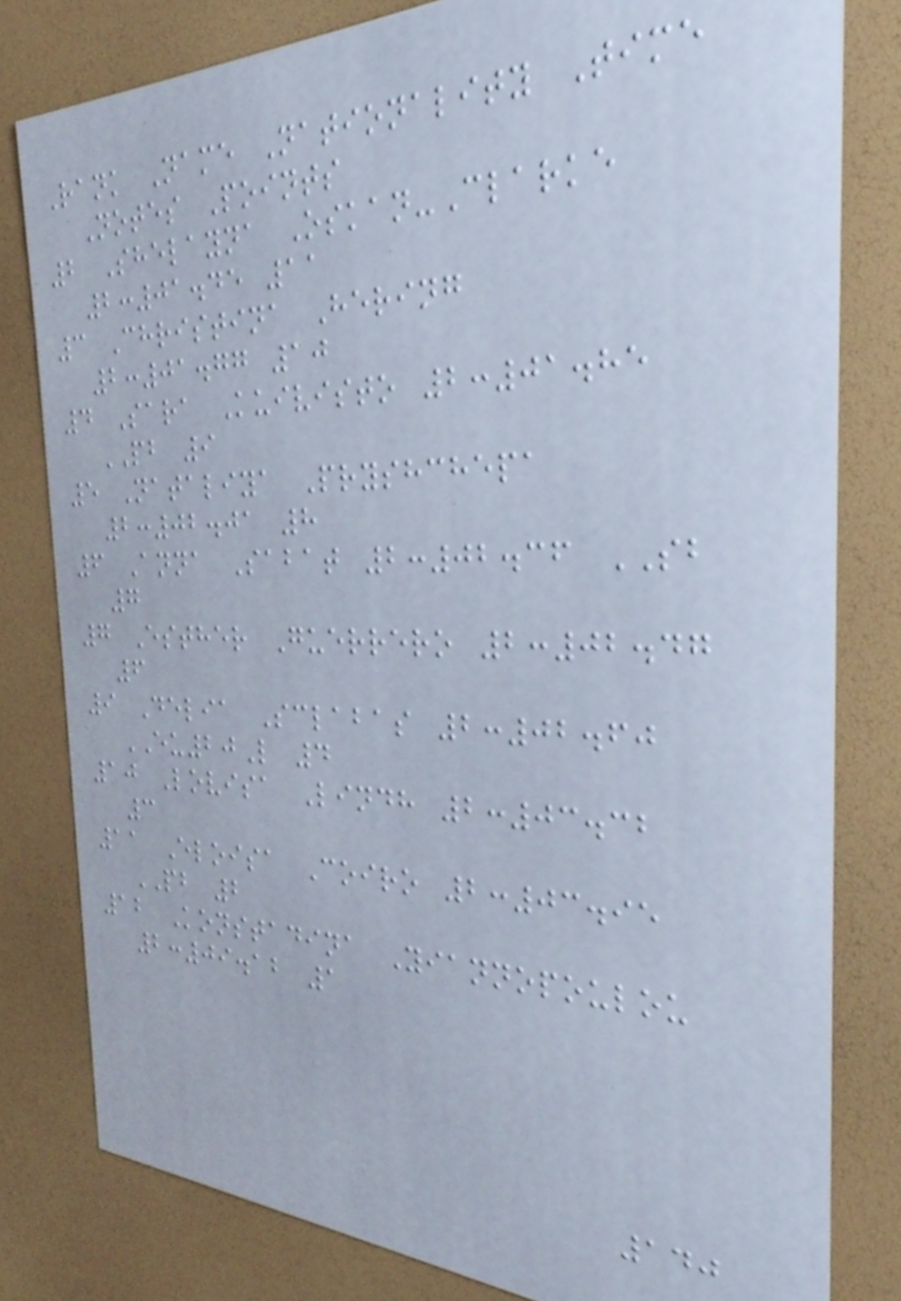Rank Name Nationality Time
Notes Points
2 Shelayna Oskan-Clarke
2:01.45 11
3 Christina Hering
2:01.77 10
4 Sara Kuivisto 2:01.85
PB 9
5 Nataliya Pryshchepa
2:02.01 8
6 Anna Sabat 2:02.36 SB
7
7 Esther Guerrero 2:02.47
6
9 Delia Sclabas 2:02.60
EU20L 4
10 Lovisa Lindh 2:03.32
3
11 Eloisa Coiro 2:03.95
PB 2
12 Konstadina Yiannopoulou
2:09.12 1
140
